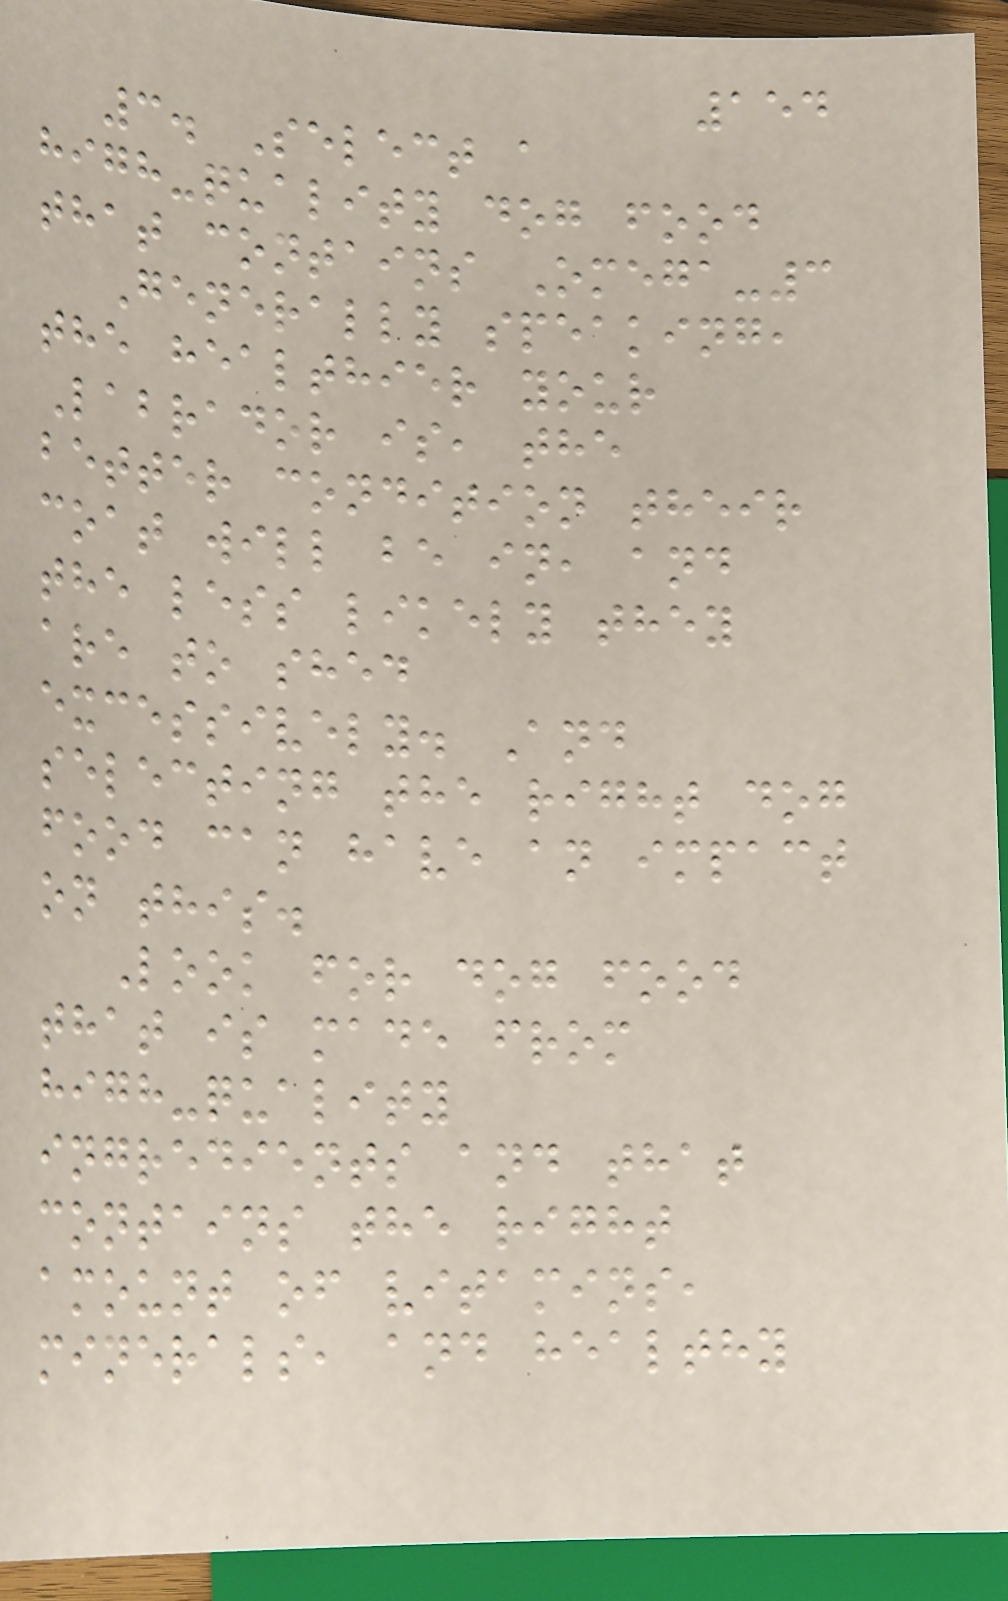154
3. Select a
high-quality dog food
that contains Omega-3
Generally speaking,
the healthier your
Labrador is, the
better condition their
coat will be in, and
the less likely they
are to shed
excessively. And
selecting the right dog
food can have an impact
on this.
Look for dog food
that is made from
high-quality
ingredients and that
contains the right
amount of vitamins,
minerals, and healthy
